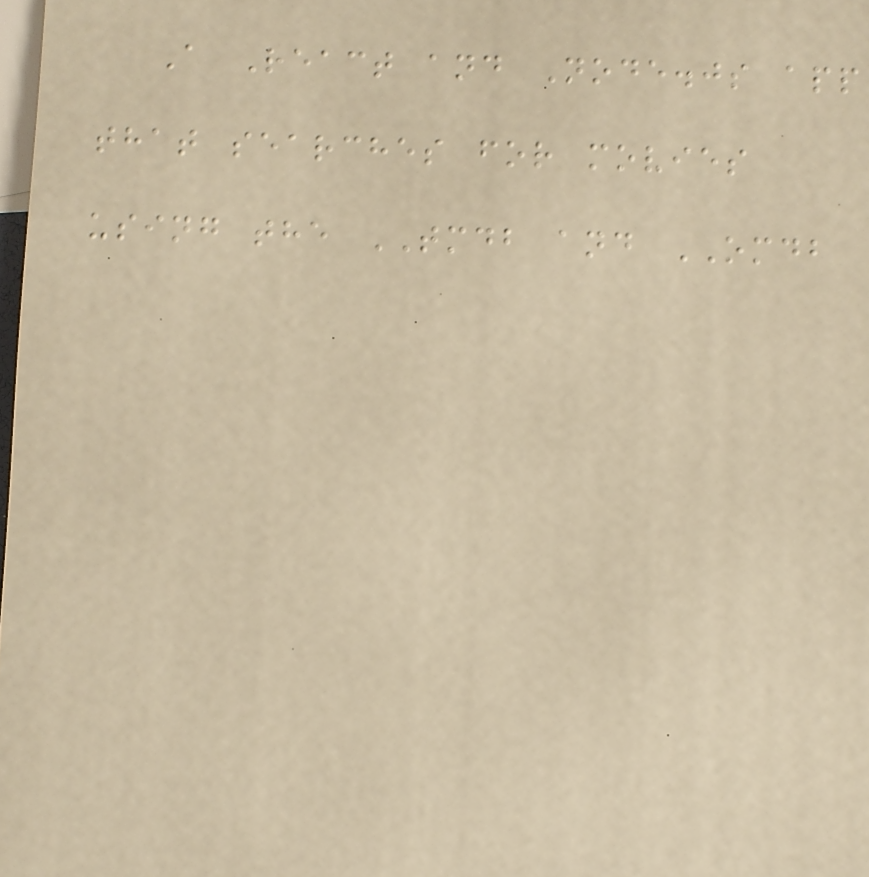A React and Node.js app
that searches for movies
using the TMDB and OMDB
